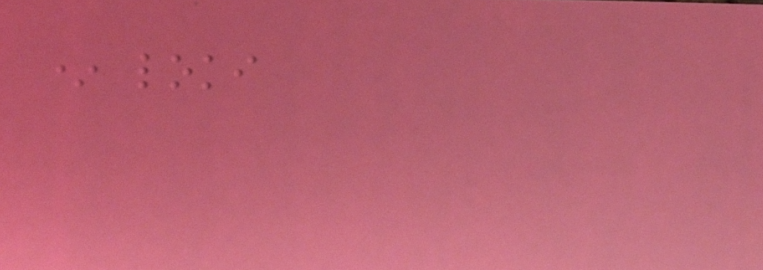* loki
